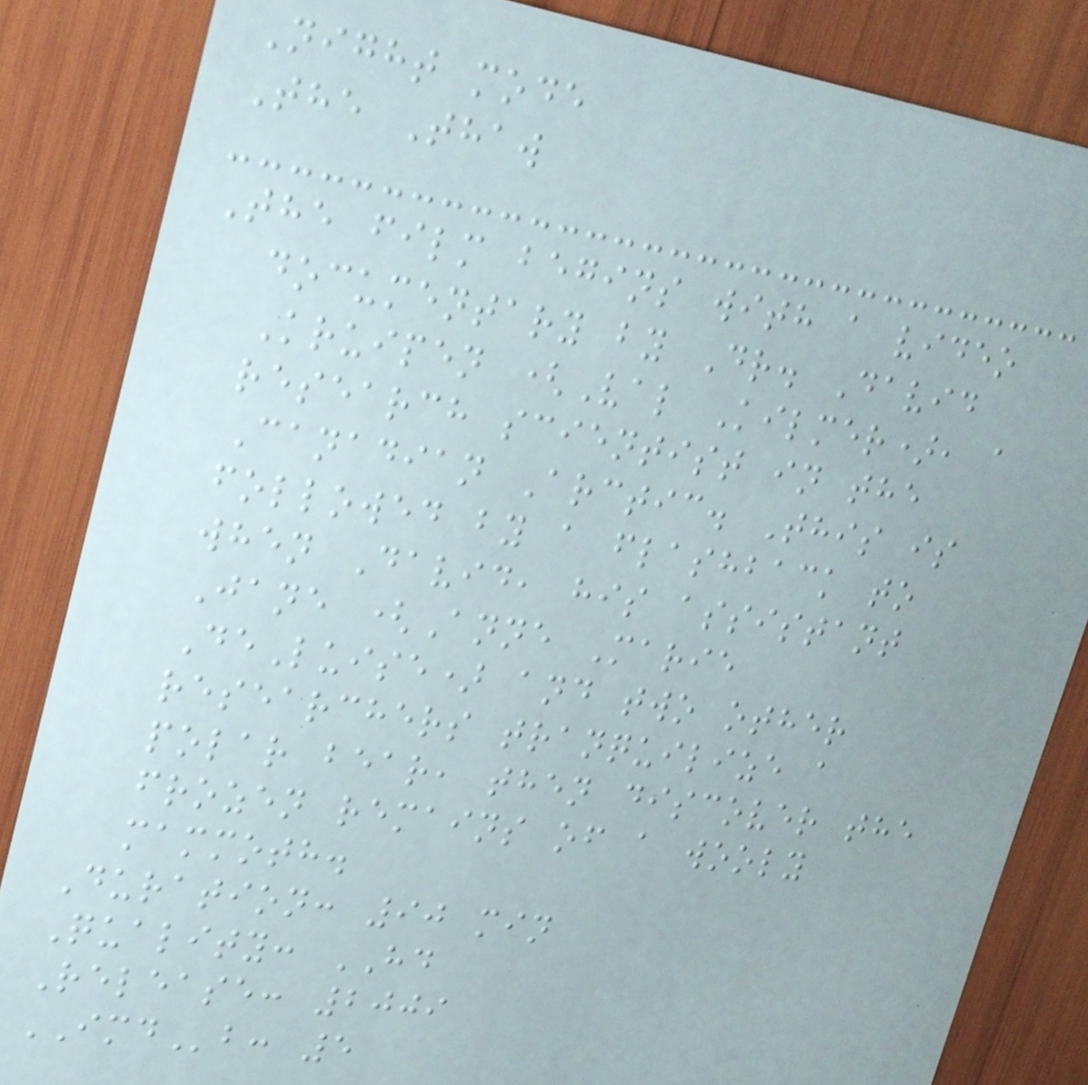Night mode
The Thaw
The film begins with a video
documentary by Dr. David
Kruipen (Val Kilmer), a
research scientist in the
Canadian Arctic. This is
followed by a flashback to
when David, his assistant
Jane (Anne Marie
DeLuise) and two other
researchers tranquilize a
polar bear, then discover the
frozen remains of a wooly
mammoth.
Duration: 90 min
Quality: HD
Release: 2009
IMDb: 5
